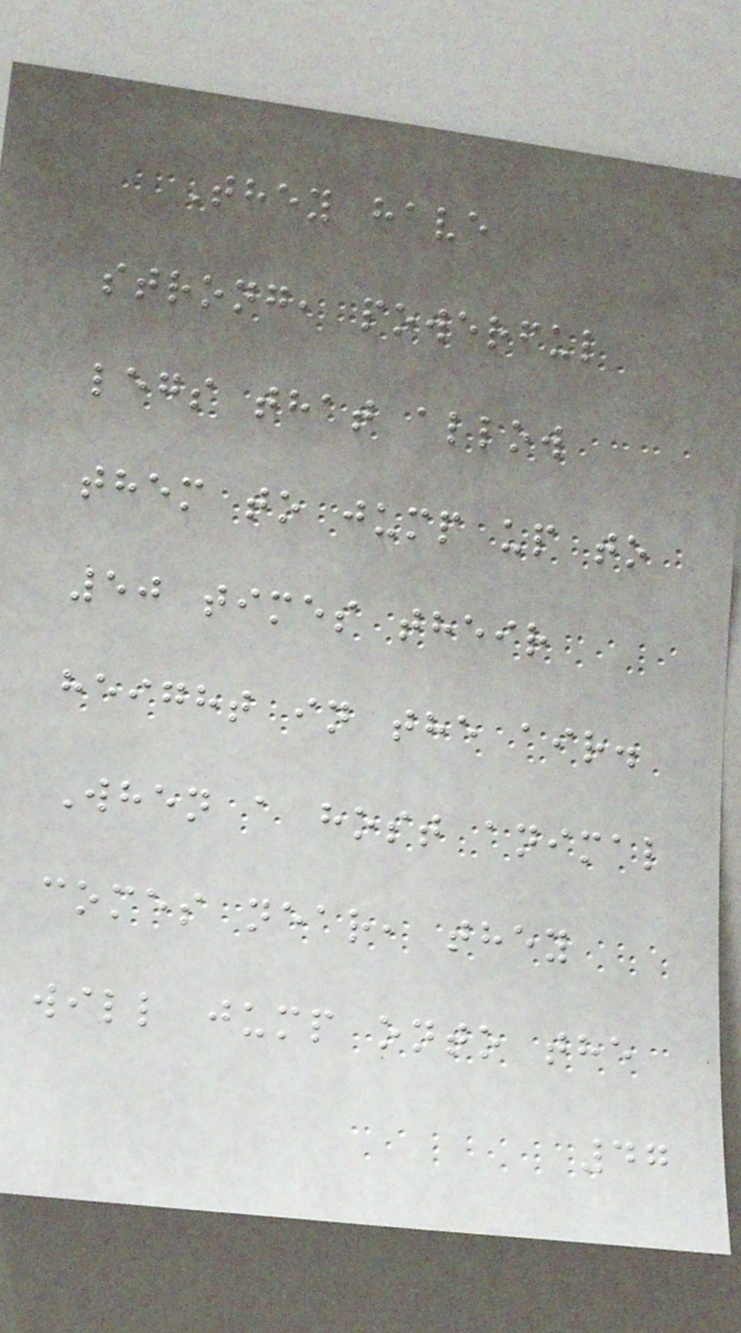They have
strong, powerful
legs that allow
them to jump up to
50 times their
height in the air.
When a host animal
comes near, they
will jump onto the
47
